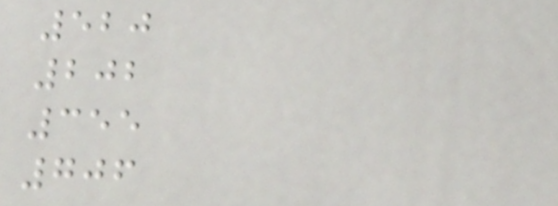520
202
355
706
